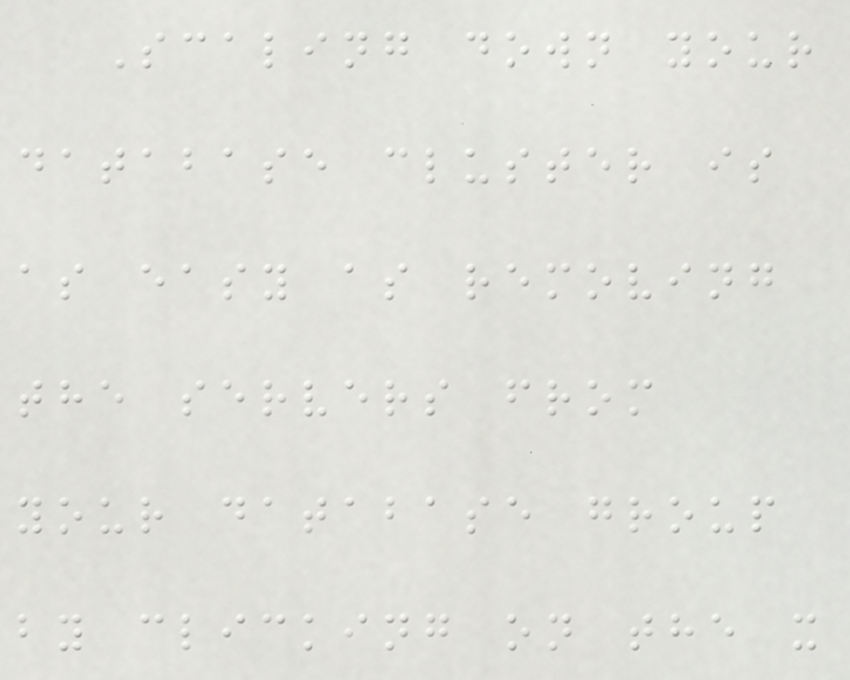Scaling down your
database cluster is
as easy as removing
the servers from
your database group
by clicking on the x
